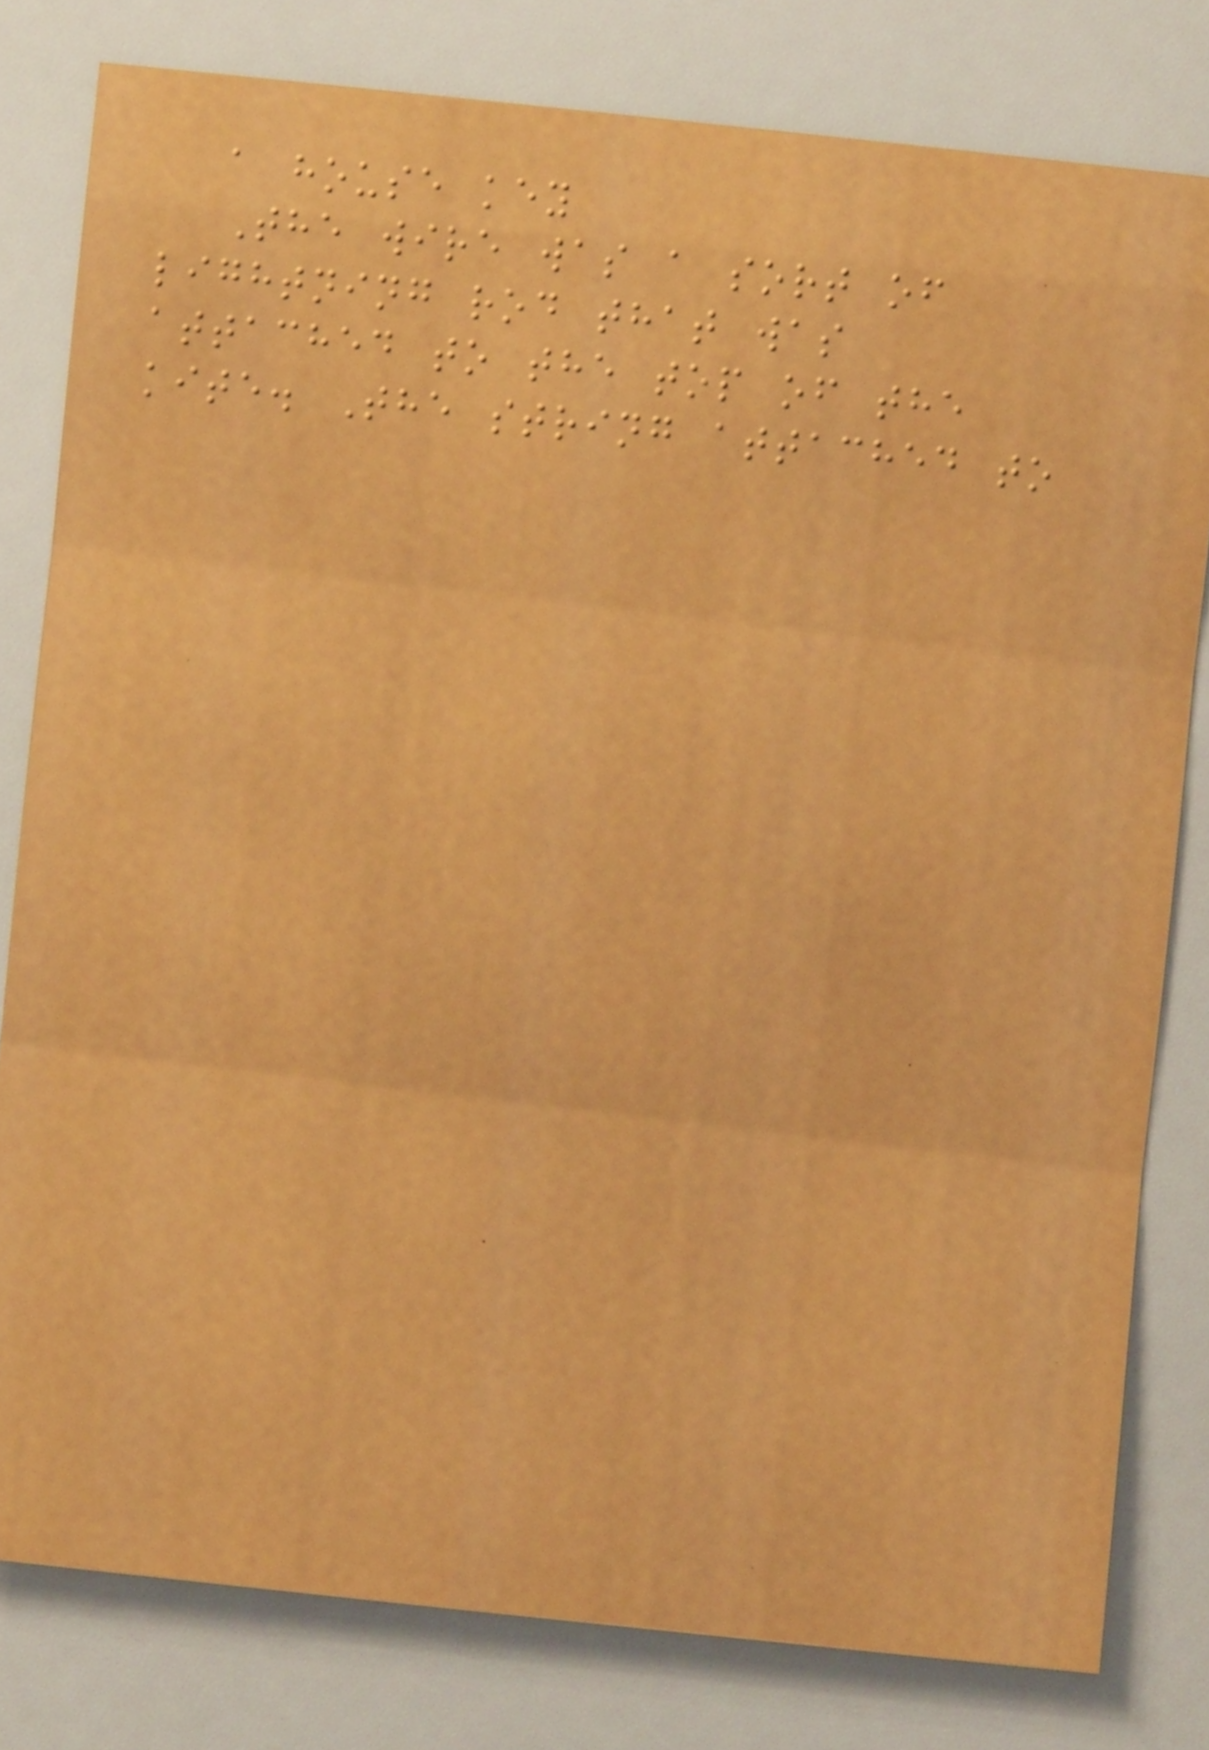a house key
The wire was a sort of
lightning rod that was
attached to the top of the
kite. The string attached to
